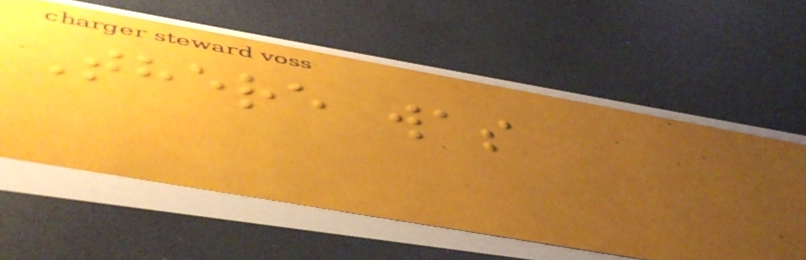There was
